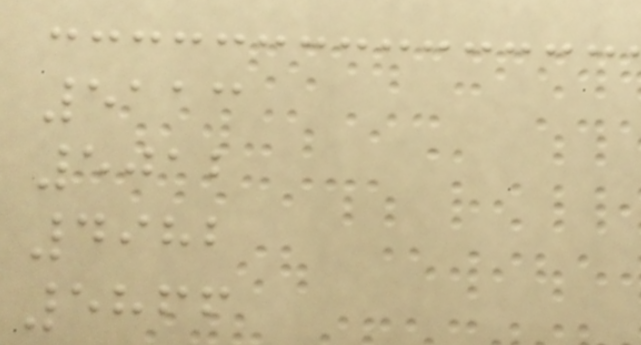5113
5012
4982
5866
